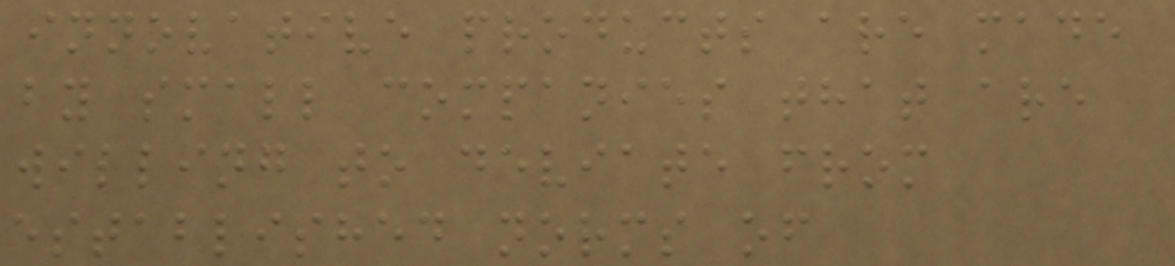innovative products are made
by small companies that are
willing to deviate from
established norms of
